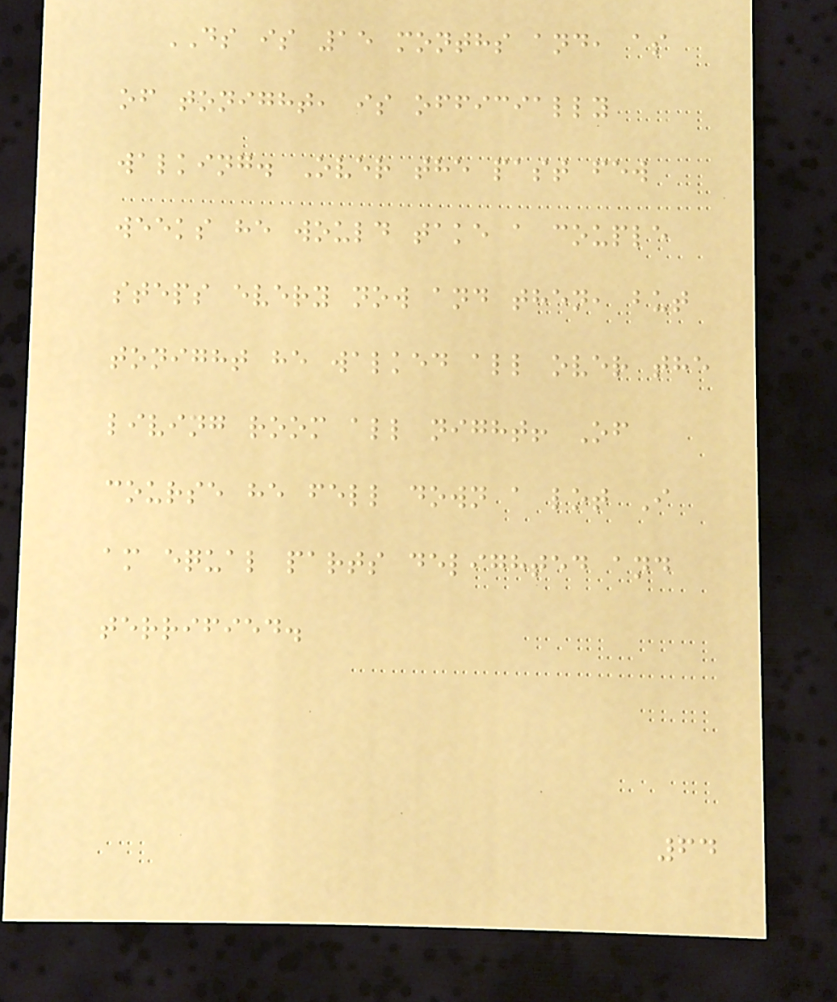DS is 15 months and, as
of tonight, is officially
walking. Over the past few
weeks he would take a couple
steps every now and then, but
tonight he walked all over the
living room all night! Of
course he fell down a lot I
am equal parts delighted and
terrified.
64
